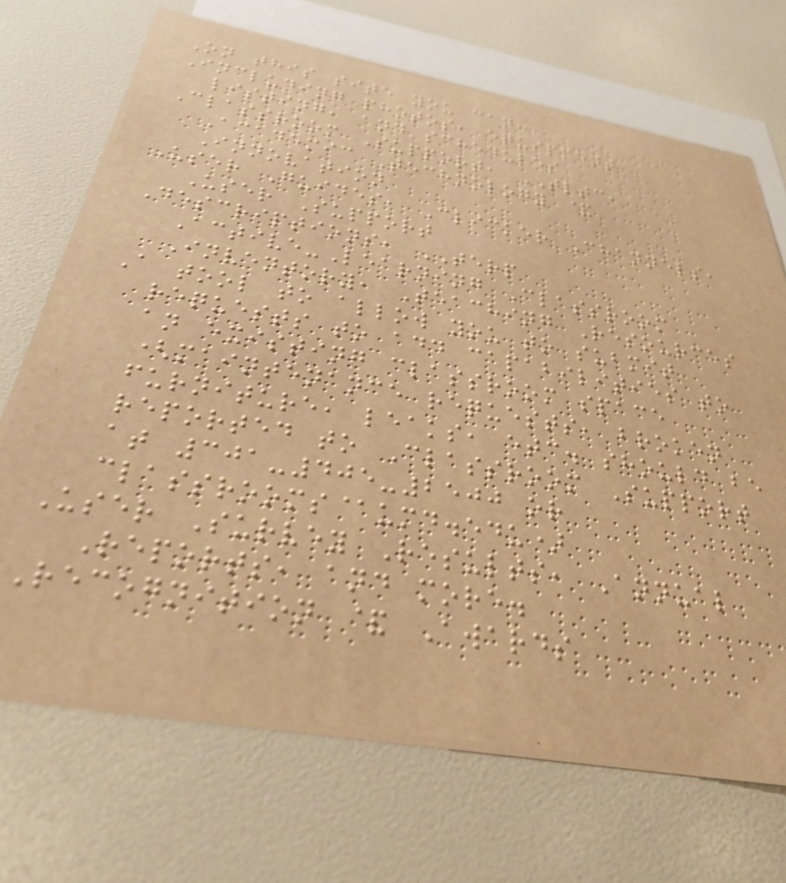On this site you can:
Including photos, equipment
listing, and schedules
Classroom Support, TLTC,
Academic Technology &
Innovation
User Guides, Clicker Channels,
User Support
Descriptions, TERP
Active-Learning Classroom
Inventory, Teaching Resources
A tool to allow you to submit
requests to add capabilities to
an existing classroom space
(maintenance requests, broken
furniture, leaks, etc. should be
reported to Classroom Support
at 301-405-2500 or
classrooms@umd.edu)
User Survey Results, Annual
Reports, and more.
Recognition & Awards
